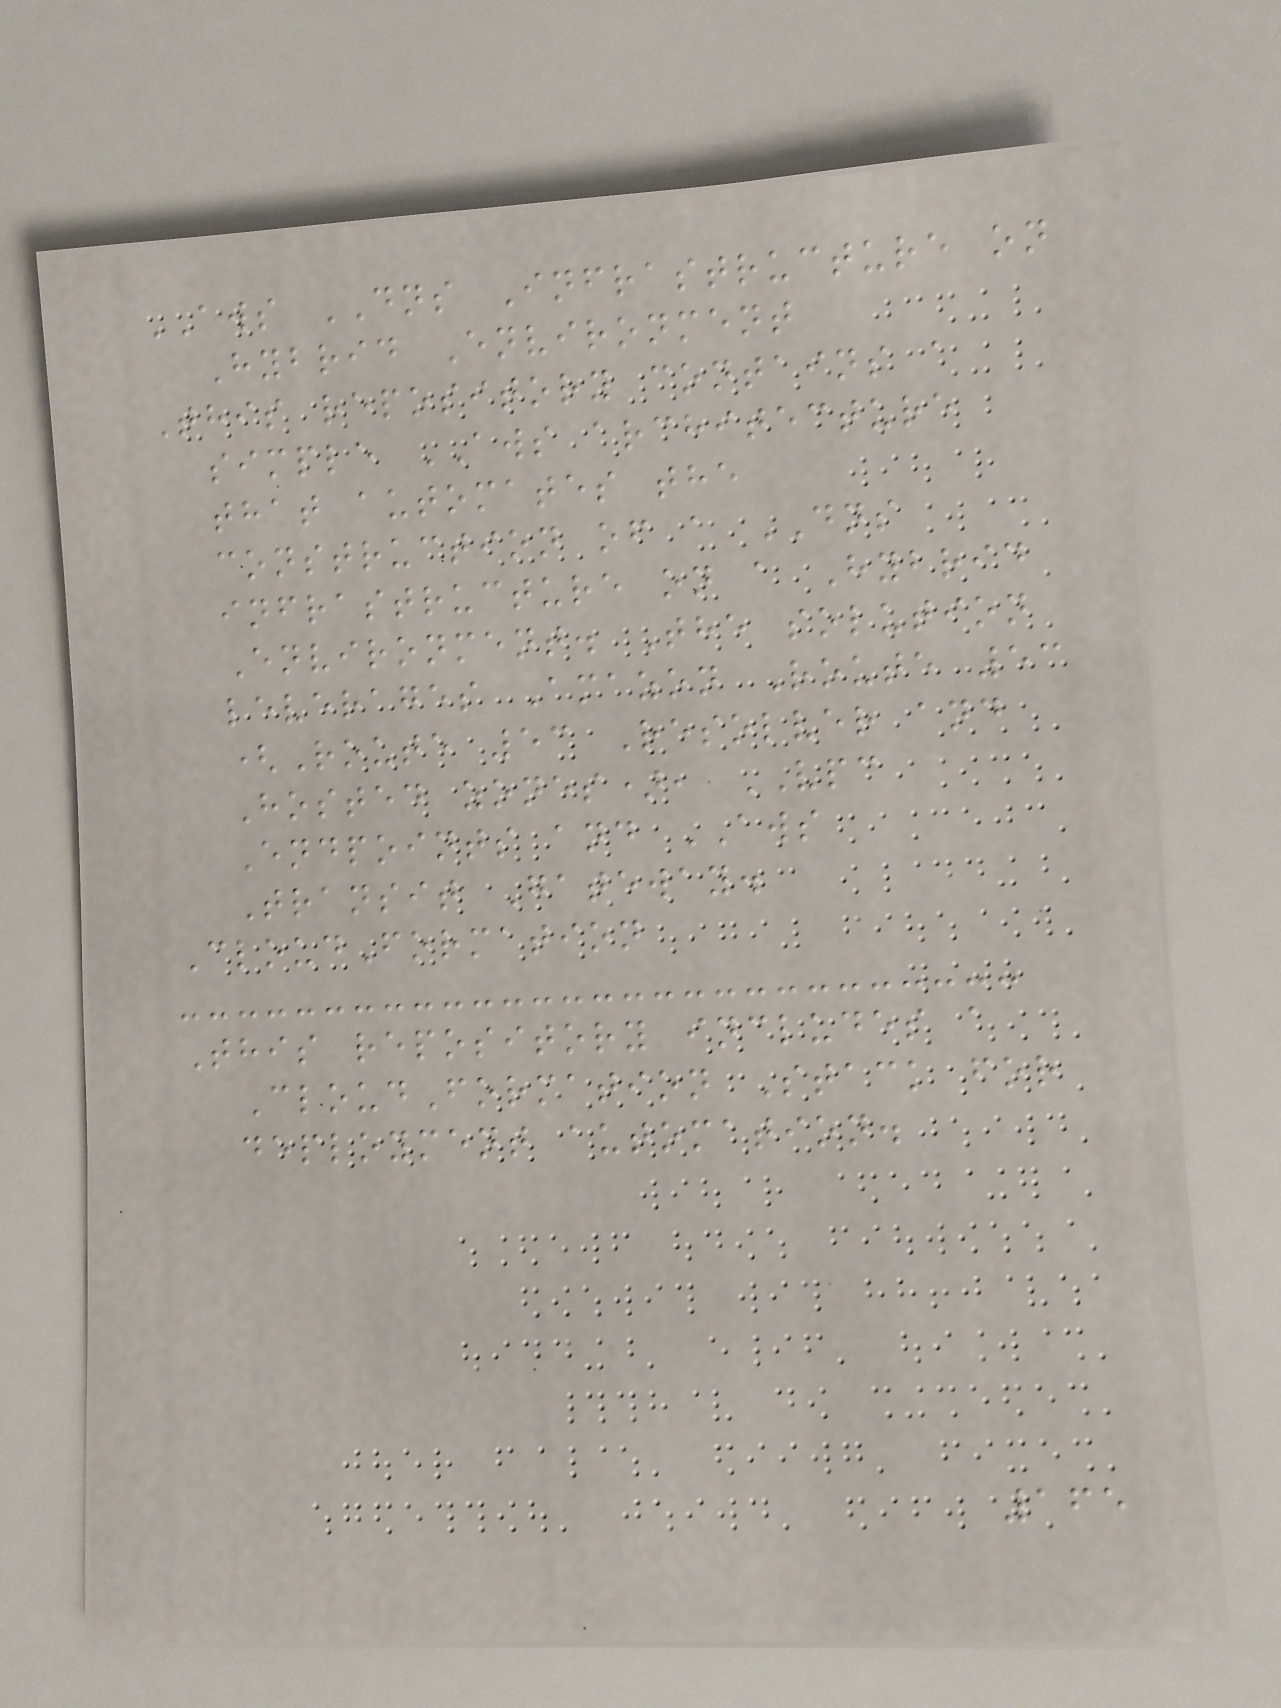AWS DNS Infrastructure on
Hybrid Environment
This repository contains a
simple AWS architecture
that automates the
construction of a DNS
infrastructure on a Hybrid
Environment. The solution
leverages Amazon Route 53
(Route 53 Resolver and
Hosted zones), VPC
Endpoints and AWS
Transit Gateway.
CloudFormation
This repository includes a
CloudFormation Stack for
deployment automation.
165
